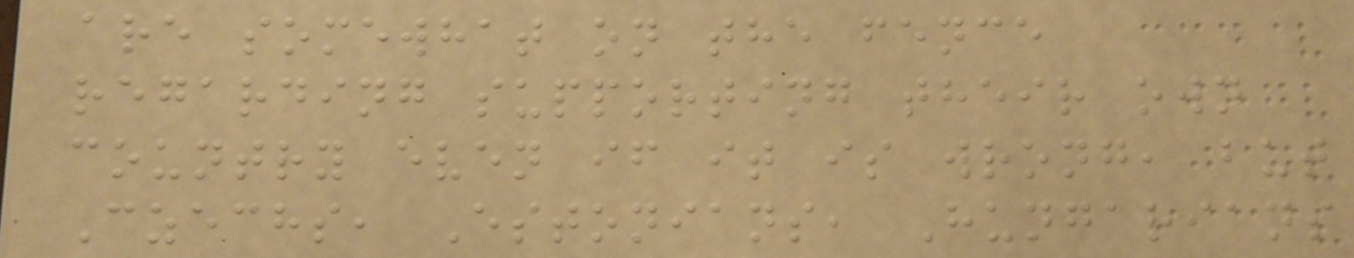are somewhat on the fence
regarding supporting their own
country even if it is wrong, but
Czechs, Estonians, Hungarians
